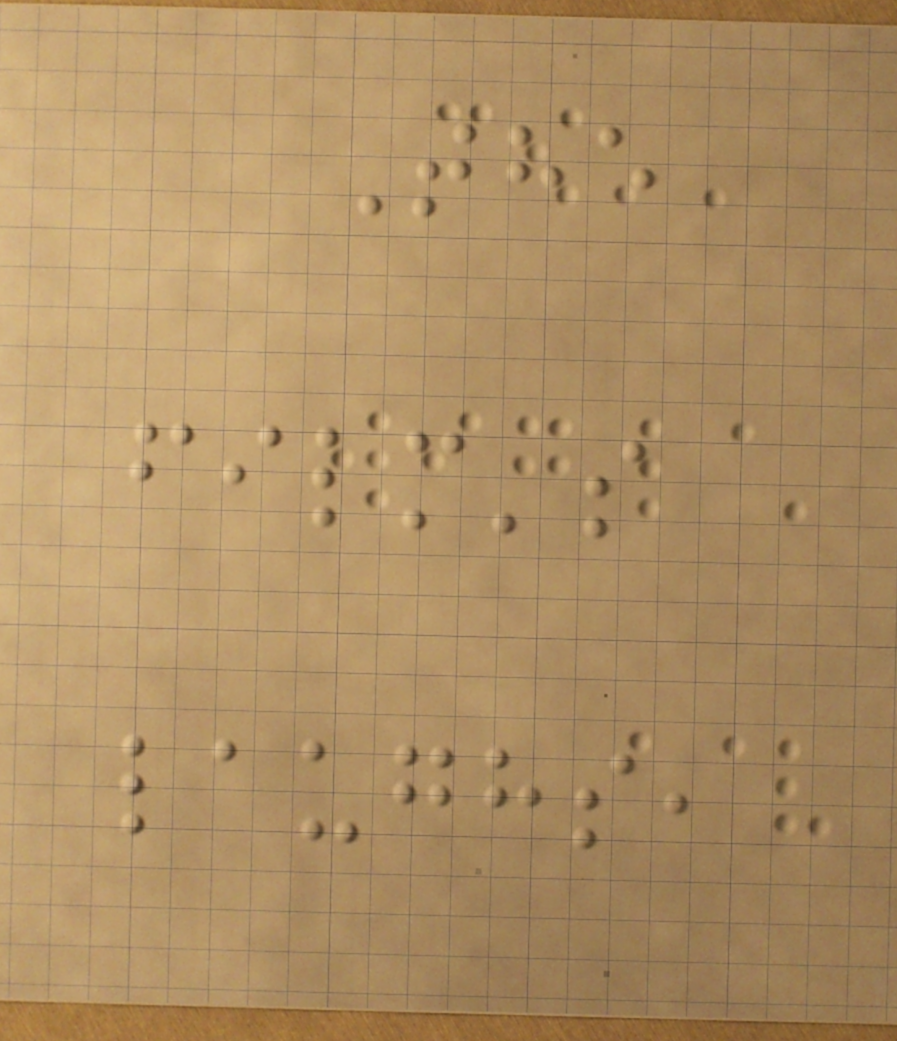The
film's
laughs,
